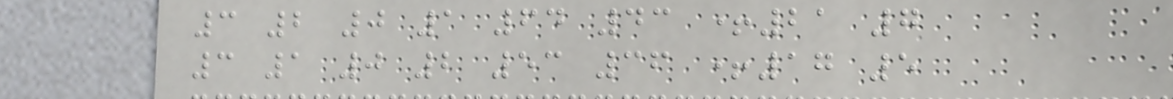3 2 0 1 64 43 +21 7
3 1 0 2 53 36 +17 5
